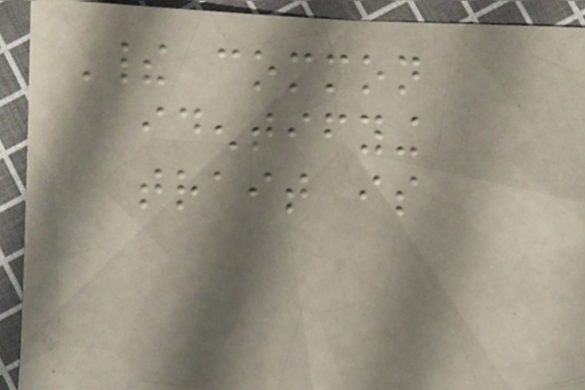Their common
identifying
trait is
